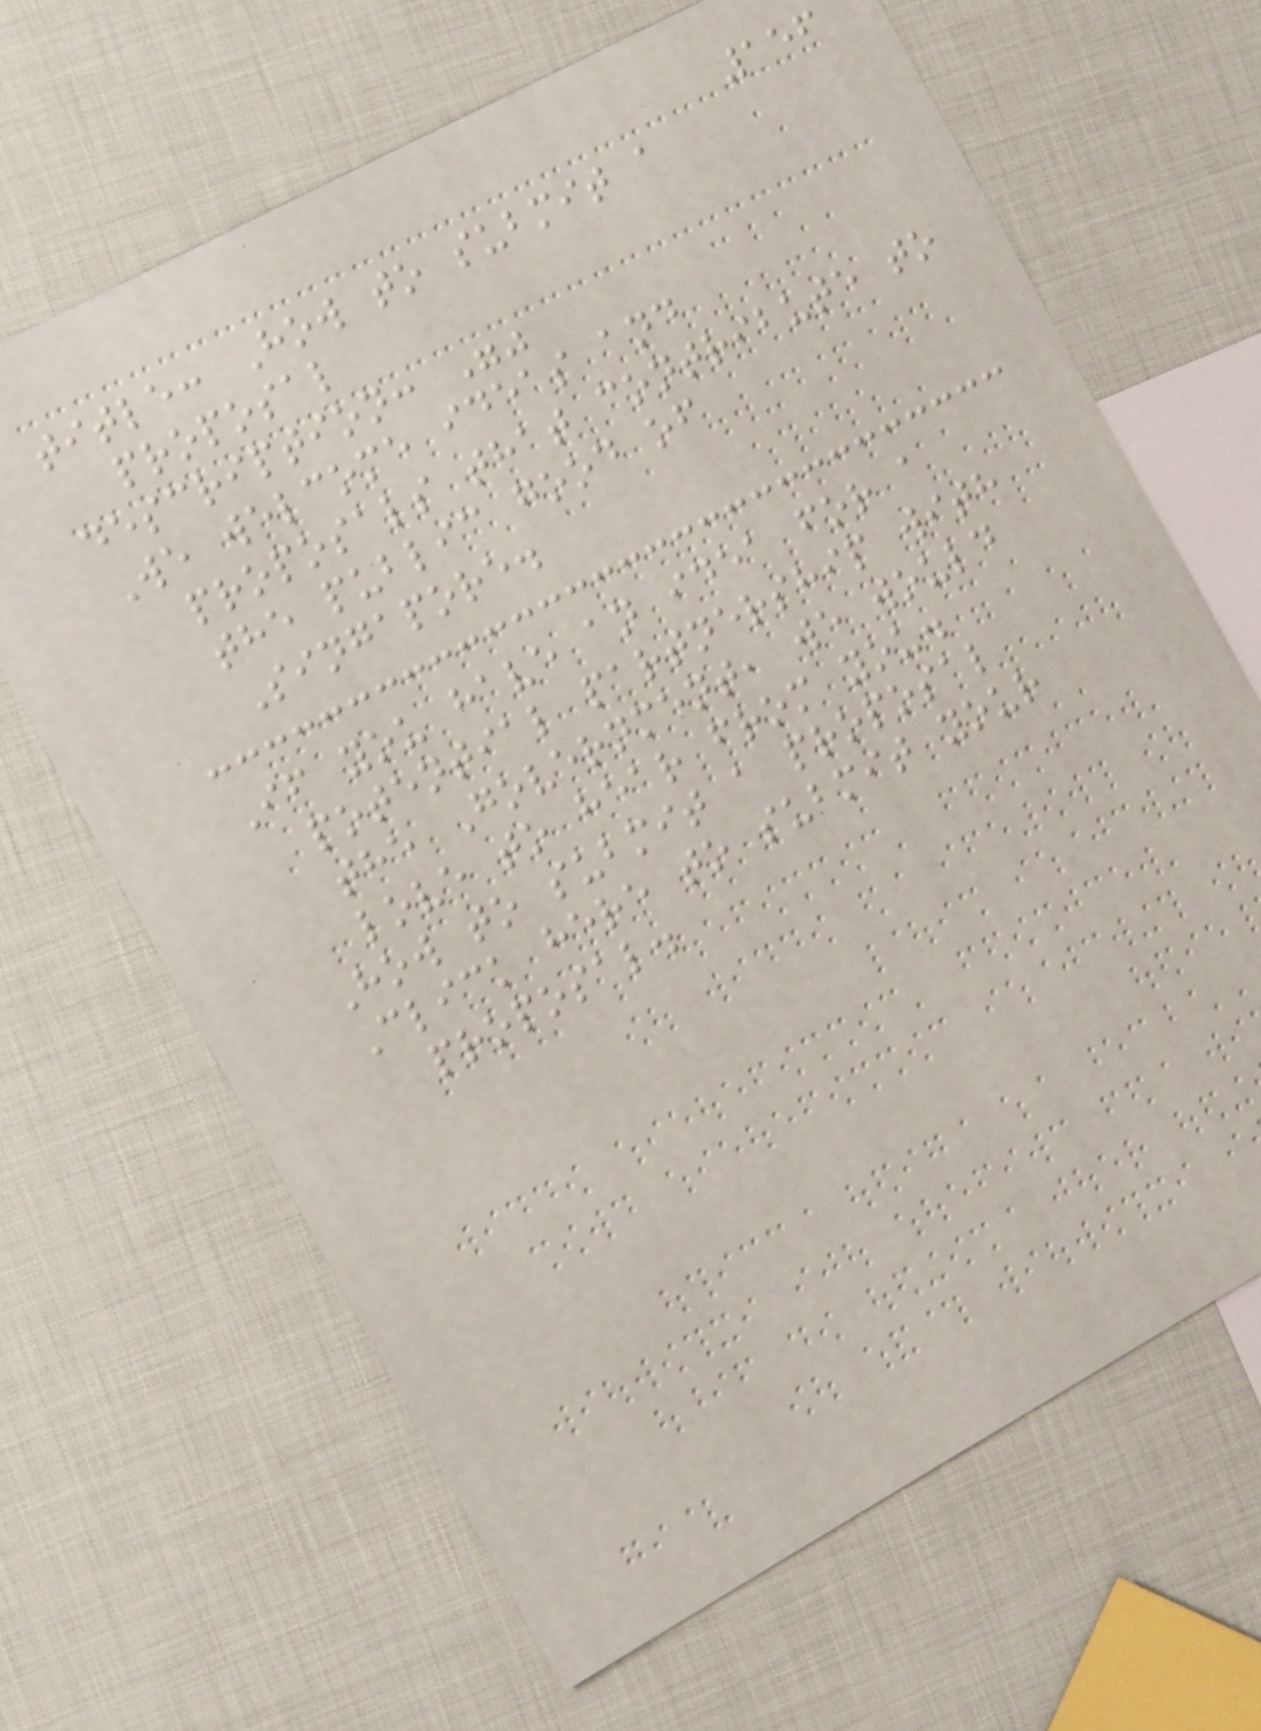156
title: How to submit a
proposal
description: ""
We welcome ideas and
proposals that contribute to
the public good of
Singapore.
If you have an idea for a
potential partnership with
the Government, we would
love to hear from you.
How to submit a proposal
Click here to submit your
proposal.
